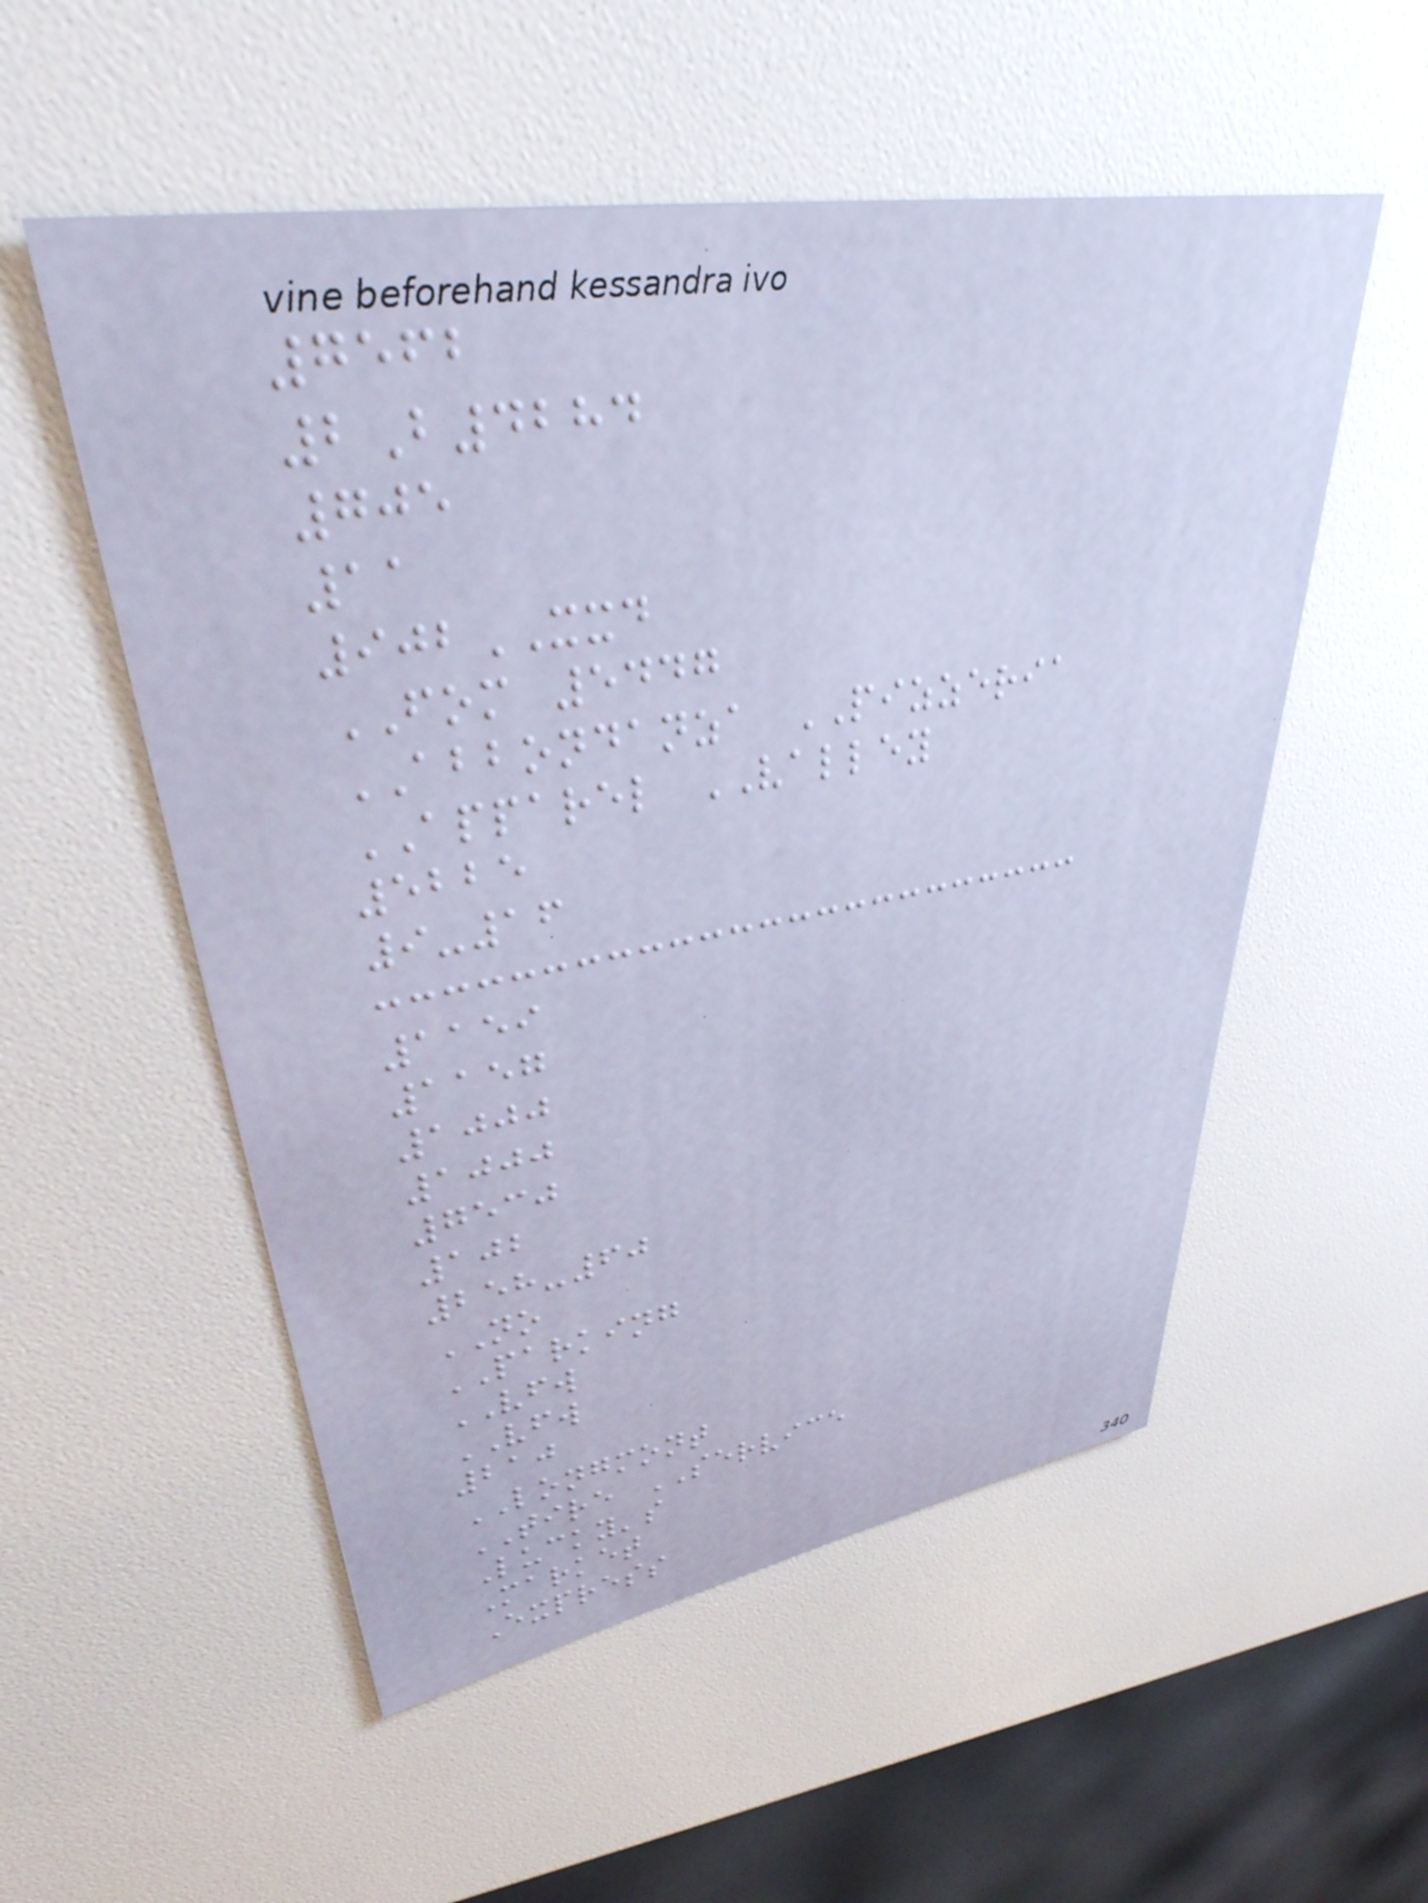7562
2B4284
705
11
902XXD
FOM 5447
ABBONDANZA PIZZERIA
APPAREL VALLEY
5225
9-16
1159
1157
1000
1000
7530
102
258-60
NO
PARKING
VFW
VFW
210
LONGMONT
TIRE SERVICE
Lucky's
Market
Express
